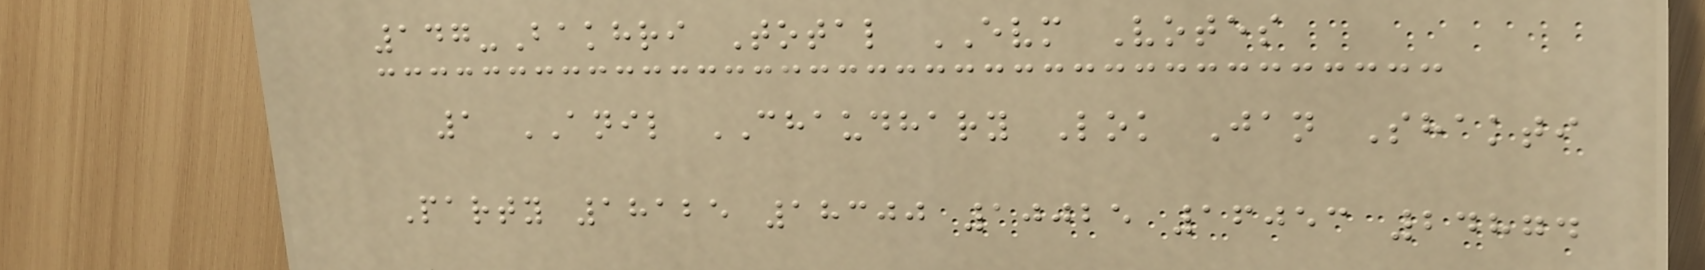147-Bakhri Total EVM Votes
1 ANIL CHAUDHARY Lok Jan Shakti
Party 18125 18300 10025 16053 24874
